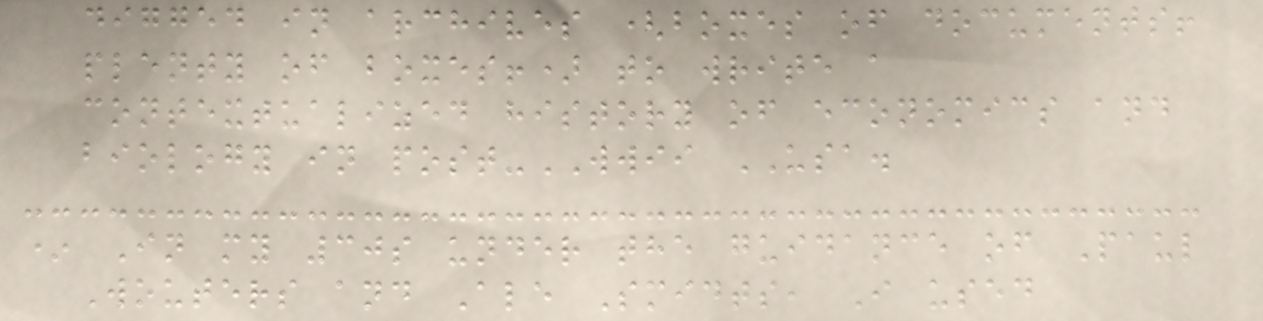digged in archives (boxes of documents!
plenty of boxes!) to write a
contextualized history of economics and
biology in post-WWII USA.
* In my 30s under the guidance of Paul
Wouters and Ale Smidts, I used
